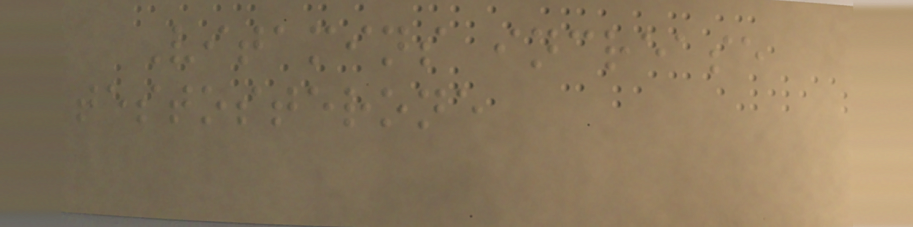Vitamins increase
testosterone
